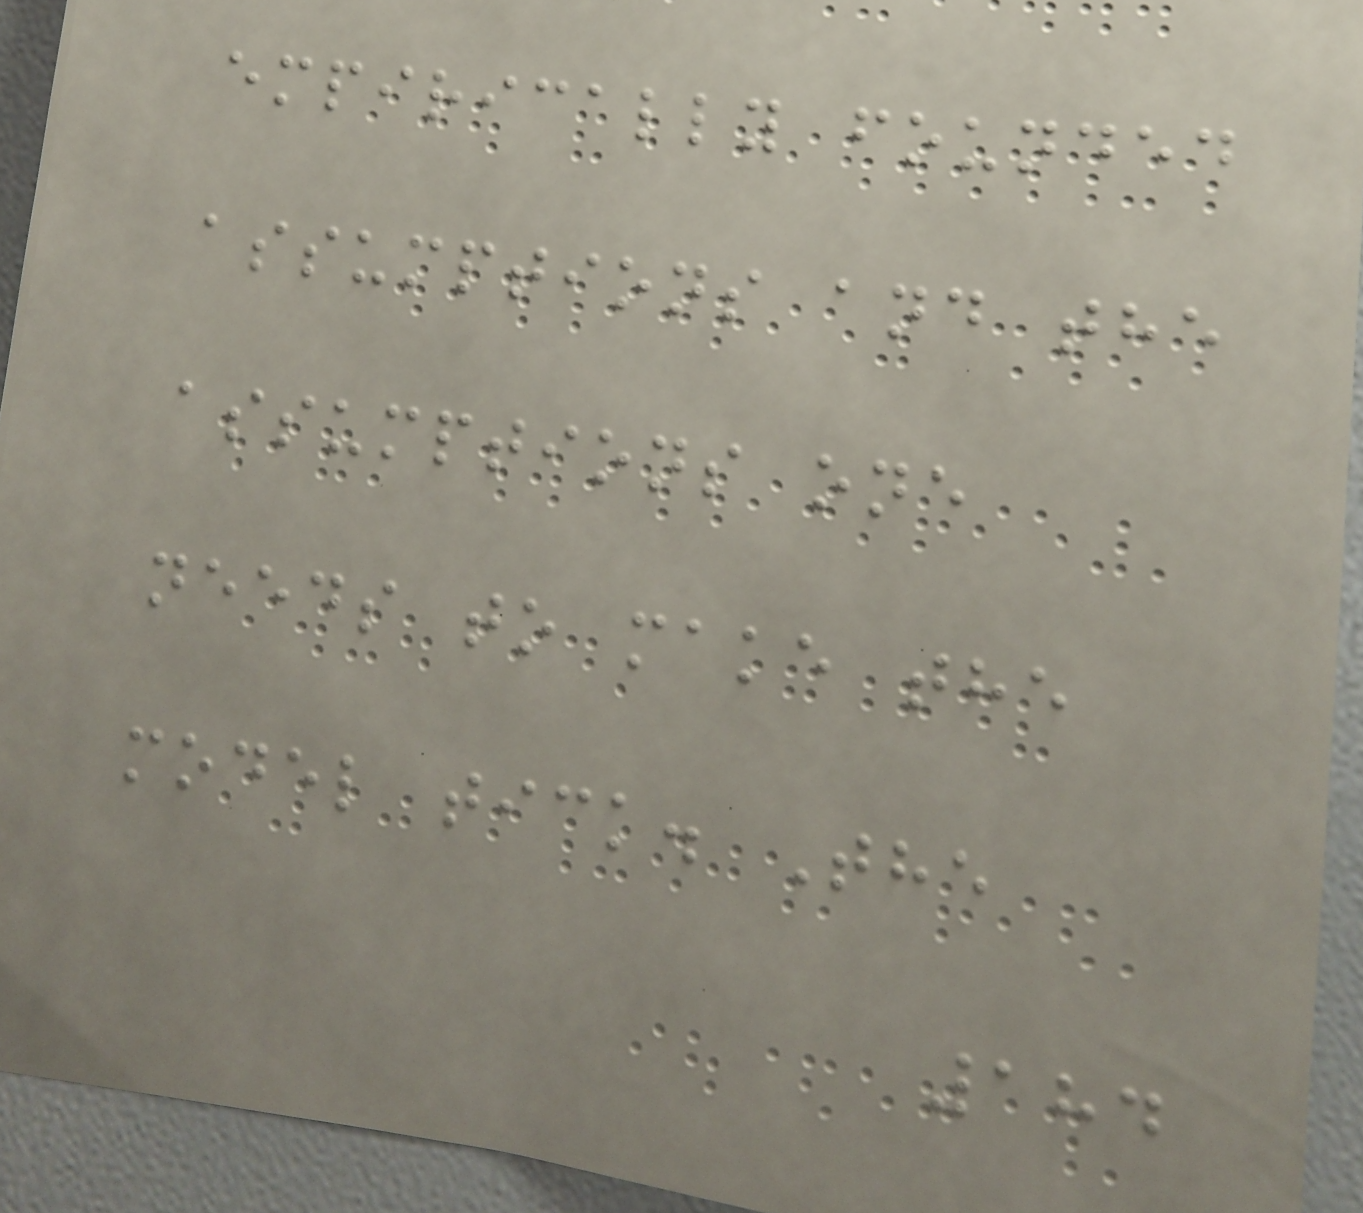empirically founded
assumptions and the
assumptions one
needs to make the
model tick. The
184
